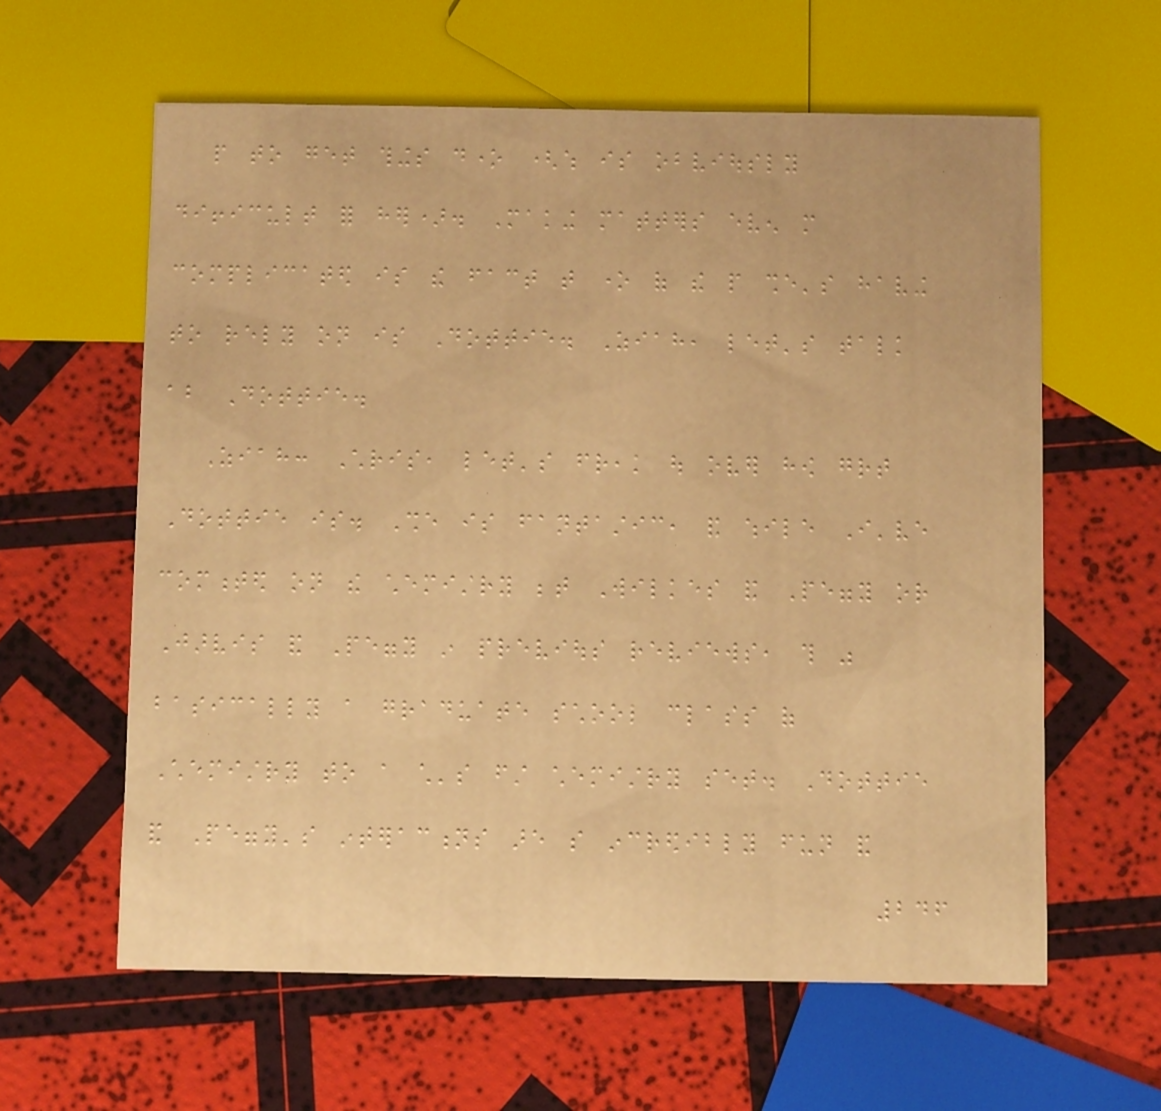people to get things done (which is obviously
difficult for her). Making matters even more
complicated is the fact that one of the people she's having
to rely on is Dottie. Ziah, let's talk
about Dottie.
Ziah: Chris, let's freak out over how great
Dottie is. She is fantastic, and while I've
commented on the chemistry between Wilkes and Peggy or
Jarvis and Peggy in previous reviews, this was
basically a graduate school class of
Chemistry to a child's first chemistry set. Dottie
and Peggy's interactions are so incredibly fun and
246
